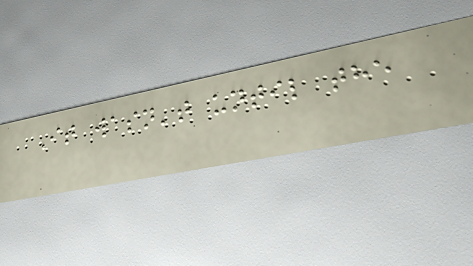It wasn't until the
